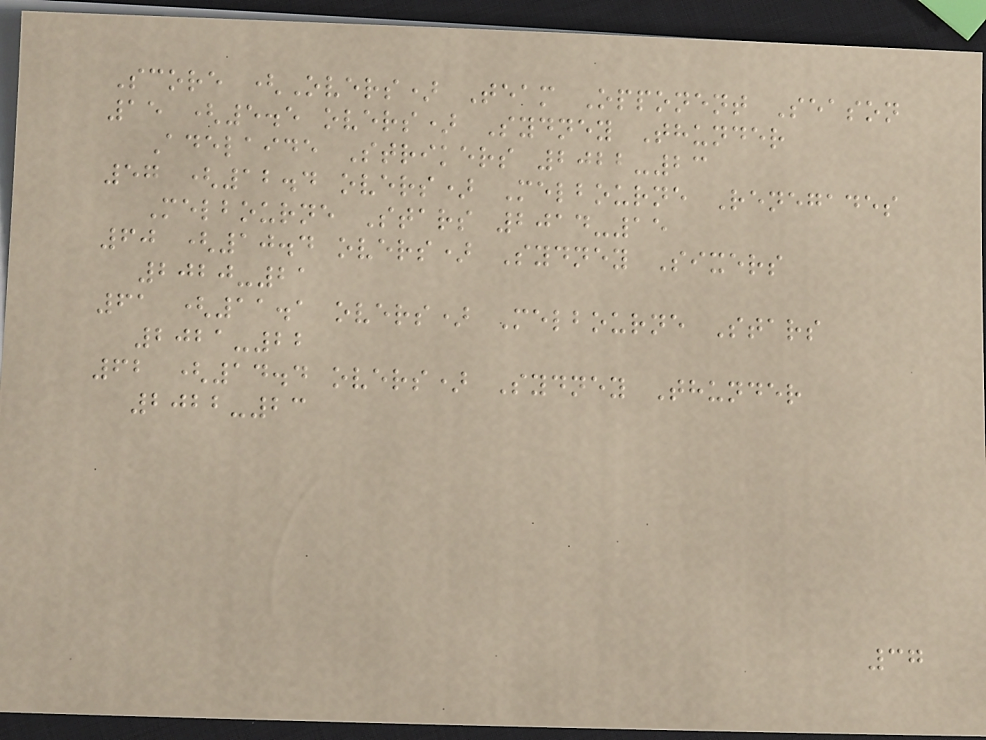Score (Overs) Team Opponent Season
15 (5.5 overs) Sydney Thunder
Adelaide Strikers 2022-23
57 (12.4 overs) Melbourne Renegades
Melbourne Stars 2014-15
60 (10.4 overs) Sydney Sixers
2020-21
61 (11.1 overs) Melbourne Stars
2021-22
62 (14.4 overs) Sydney Thunder
2022-23
37
